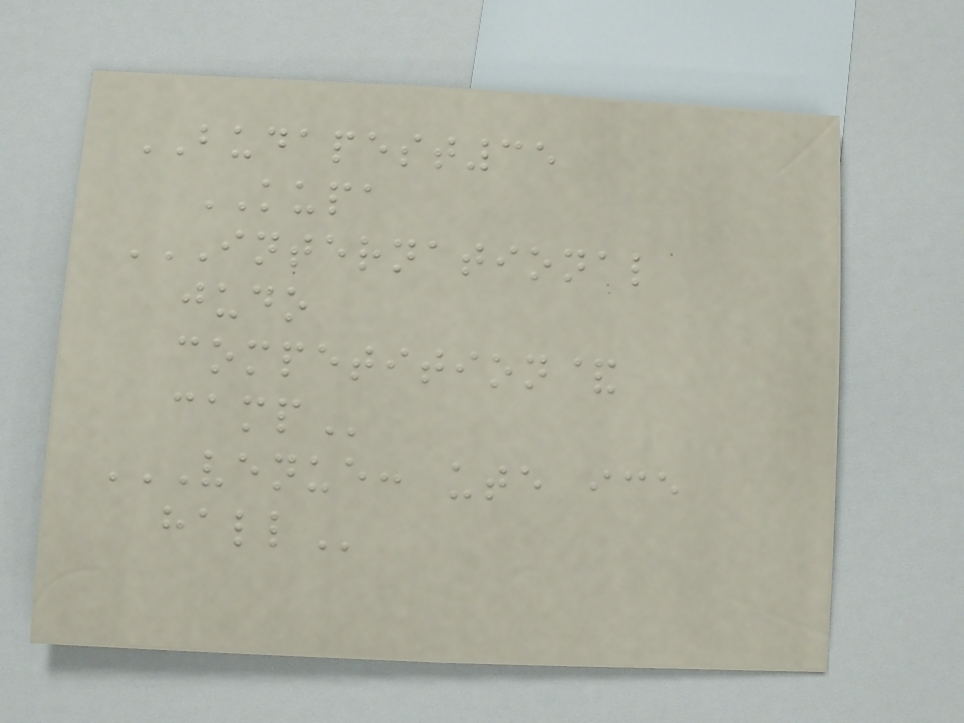BUDAPEST35
KUPA
INTERNATIONAL
JUDO
COMPETITION&
CAMP
VENUE: UTE ICE
HALL
